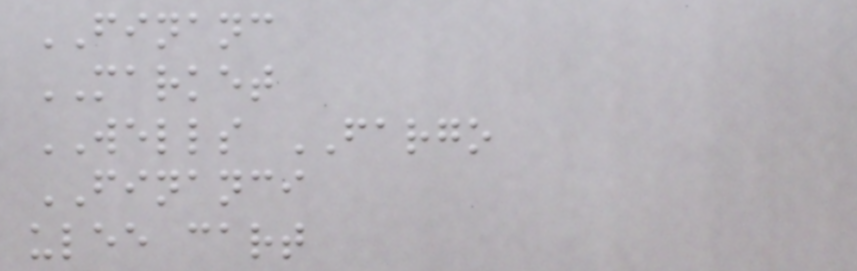FINANC
MARKET
WELLS FARGO
FINANCI
ulee cart
